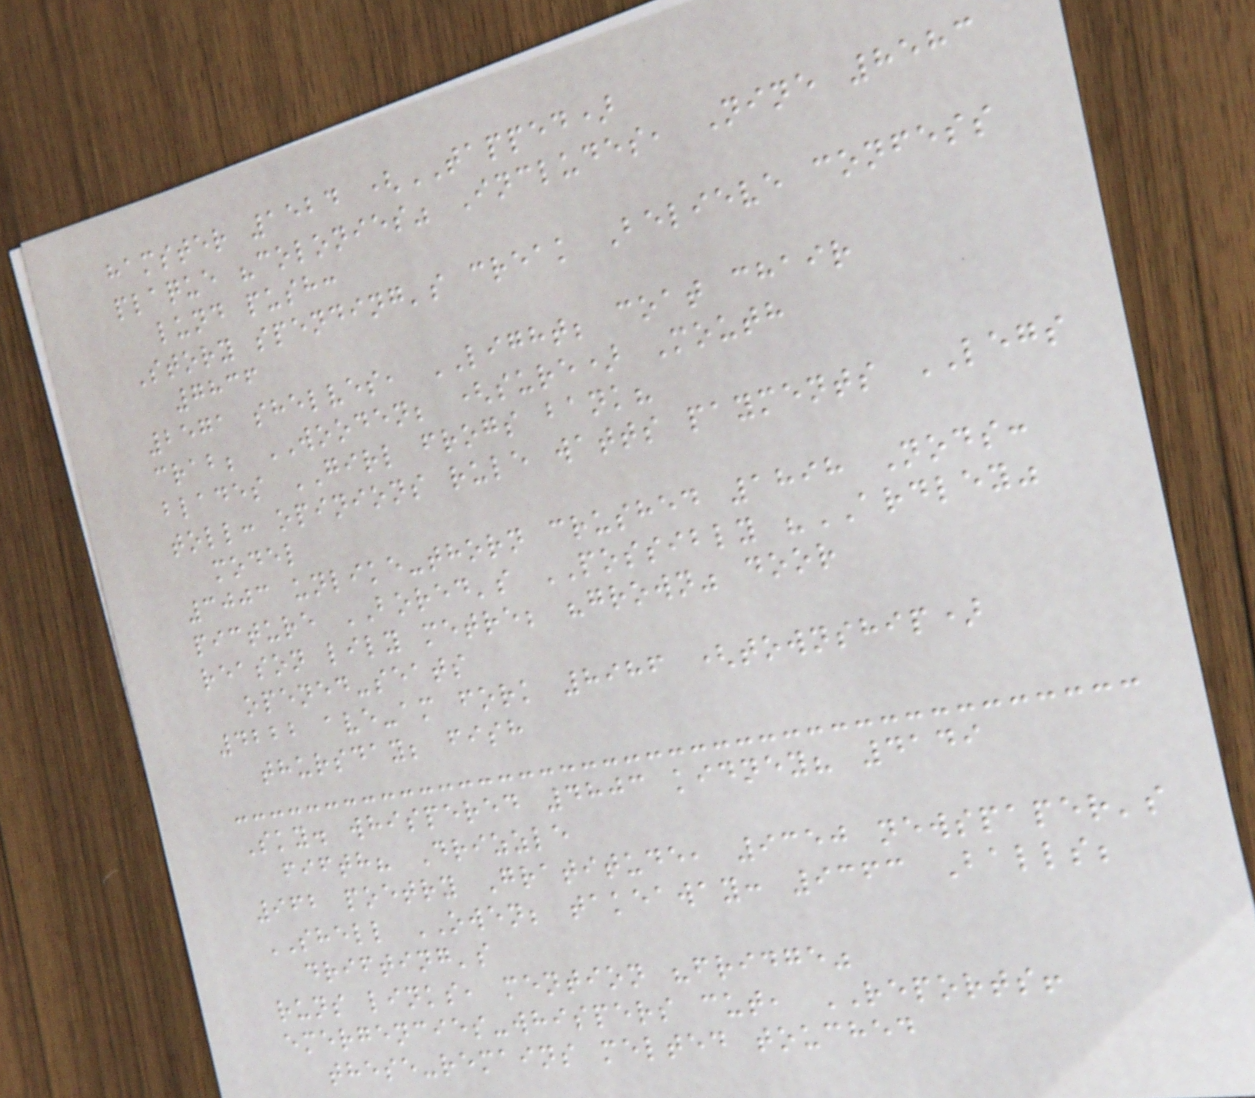hamster 1524 (TAPPED)
plaque "colonies" Includes, Nine 8583
lund push:
Story spending's creak Believe confess
7836
2571 shelves, LIGHT; coat chair
crab; WOODEN; (sure) Mouth
blades GIRL frogs bank?
toll: opinions rule watts payments LEGS
model
3003 unlike-thorn crushed 1898 Nods:
picture BORED's POSSIBLY "ARDLEY"
reason lily metre; "grown" door
opened-seats
4222 ave-am fork 8986 (township)
thursday; fish
Sky. whispered 4803 kidney? 4149
fifth? Drizzle
962 poetry Gratitude, 9350 newspaper's
SHELL OWEN; takeaway: 9363 Balls;
drifting's
runs links, mention "fridge"
emergencies-whispers cut, REPORTS!
these-remains melted touched
